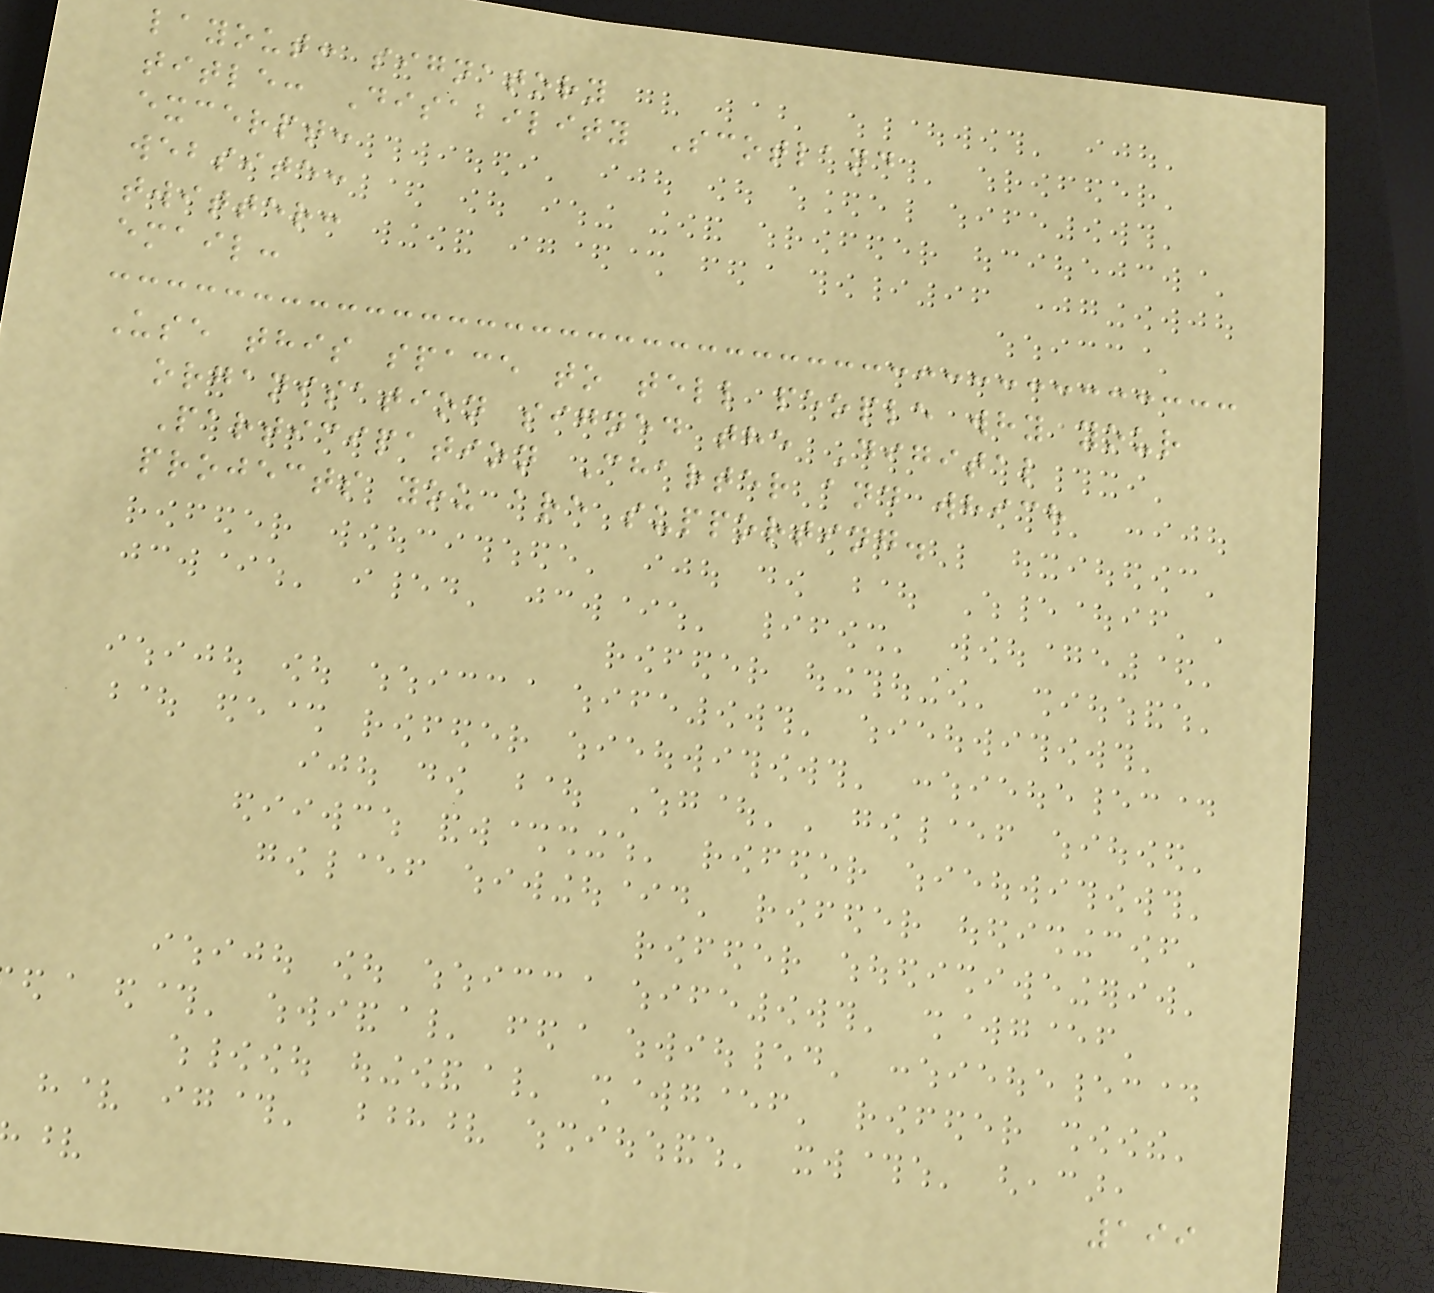layout: signatory
title: Disability Scotland
excerpt:
website:
twitter:
email:
Use this space to tell people why your
organisation signed the Digital
Participation Charter and which
projects you are supporting.
199
